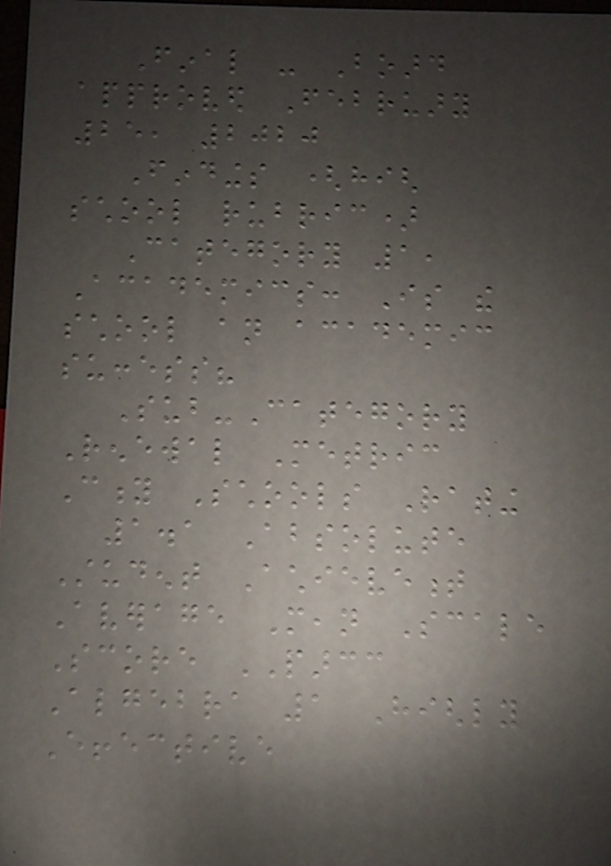Final - Board
approved February
25, 2020
Findings (high
school rubric)
Category 1,
Academics: Is the
school an academic
success?
Sub-Category
Renewal Metric
City Schools Rating
1.1 Absolute
Student Achievement
Average Mean Scale
Score PARCC
Algebra 1 Highly
Effective
